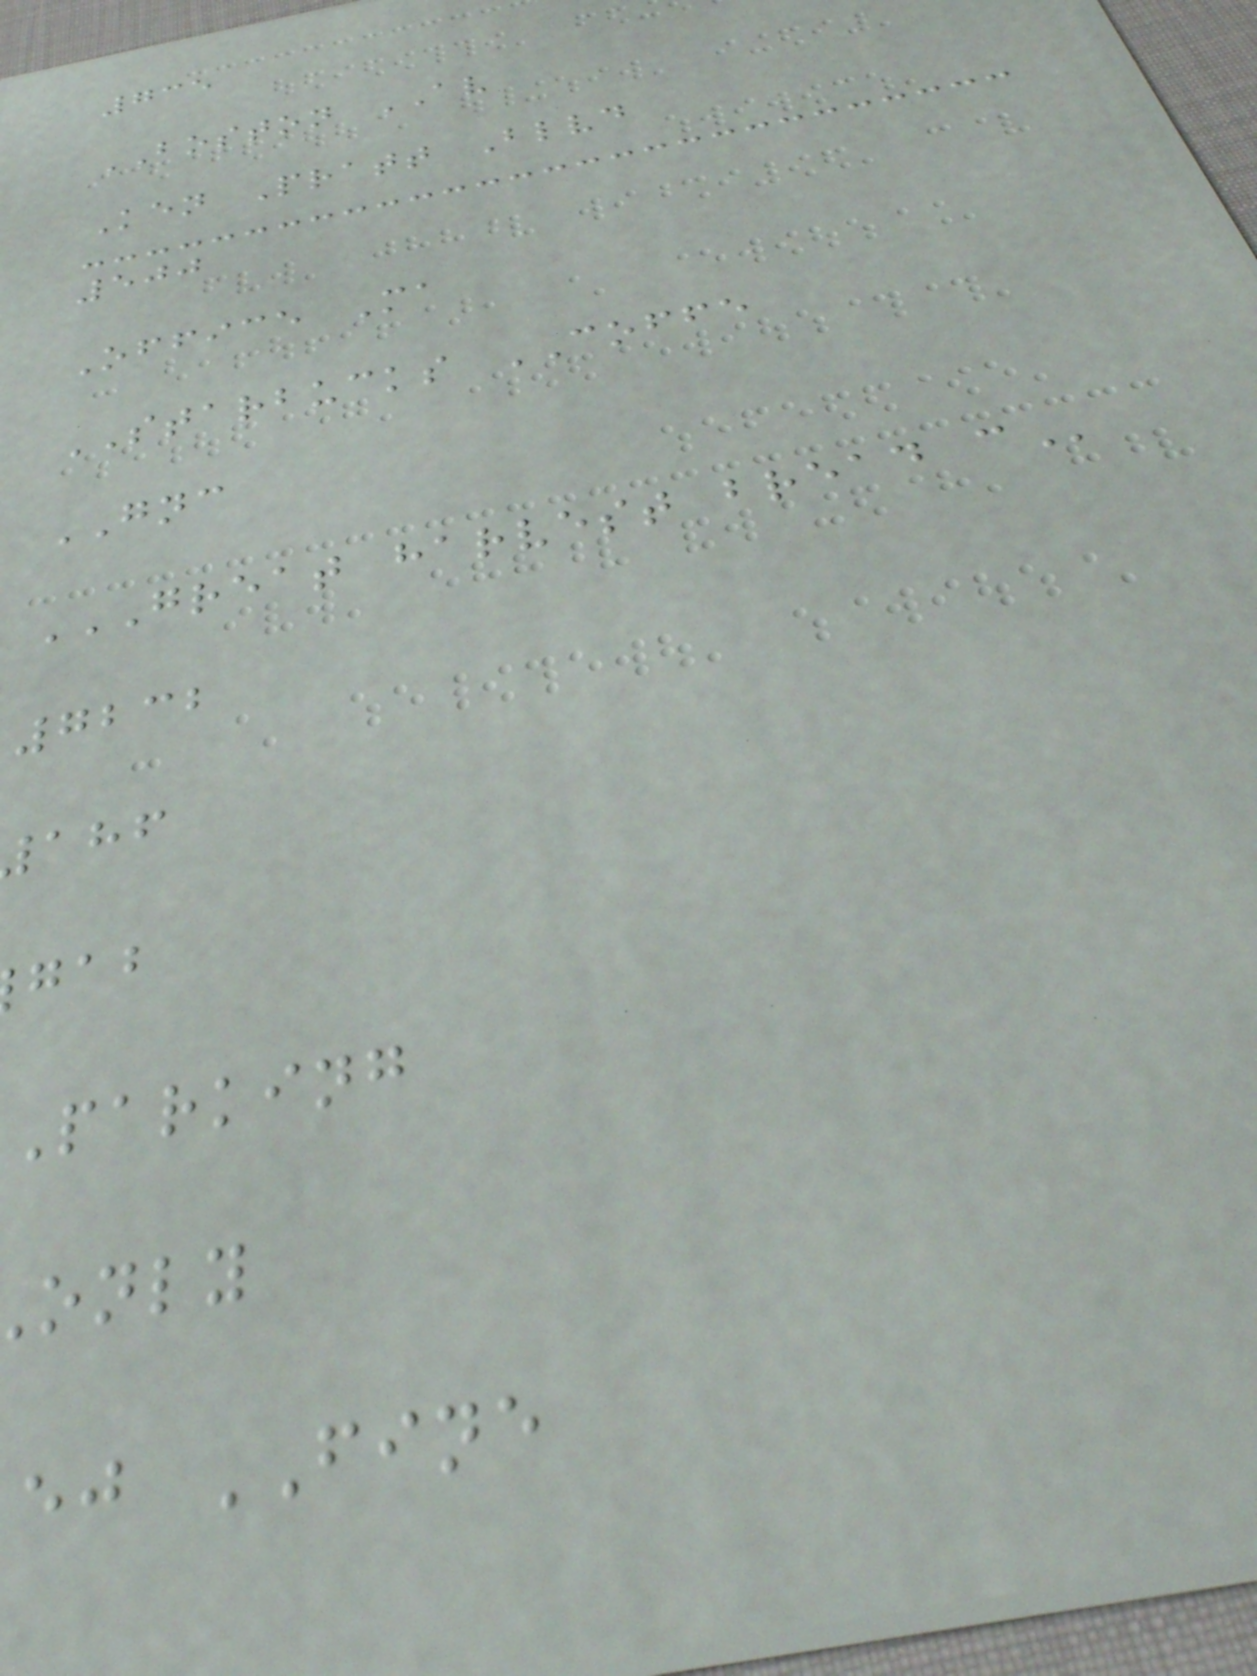735
BOSTON AV
Ken Pratt Blvd
500
Office Ma
STARBUCKS COFFE
GNC
GREAT HARVEST BREAD C
7232
parking
only
ej FINE
